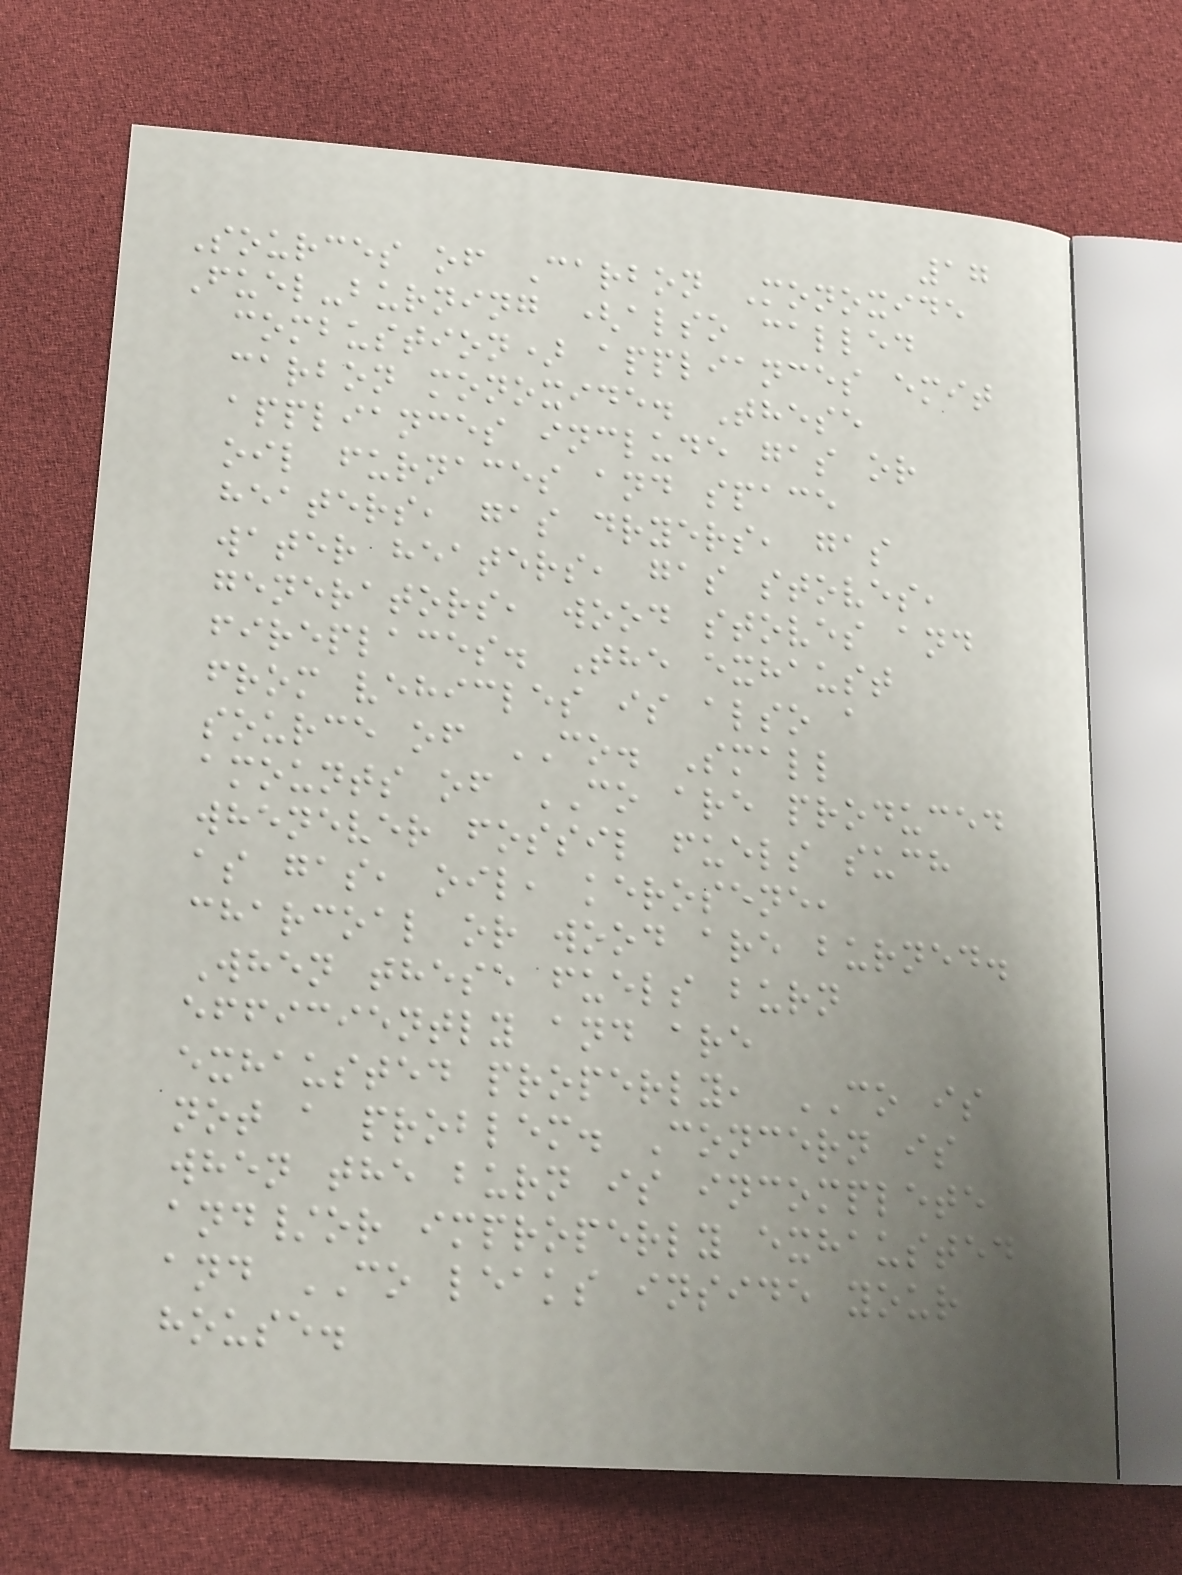17
Sources of Carbon Monoxide
Fuel-burning (also called
combustion) appliances emit
carbon monoxide. These
appliances include gas or
oil furnaces and space
heaters, gas dryers, gas
water heaters, gas stoves,
generators, wood stoves and
fireplaces. The exhaust
from vehicles is also a
source of CO. Small
amounts of CO are produced
whenever fossil fuels such
as gas, oil, kerosene,
charcoal or wood are burned.
When these fuels burn
efficiently and are
exhausted properly, CO is
not a problem. Concern is
when the burn is incomplete
and/or improperly exhausted
and CO leaks inside your
house.
